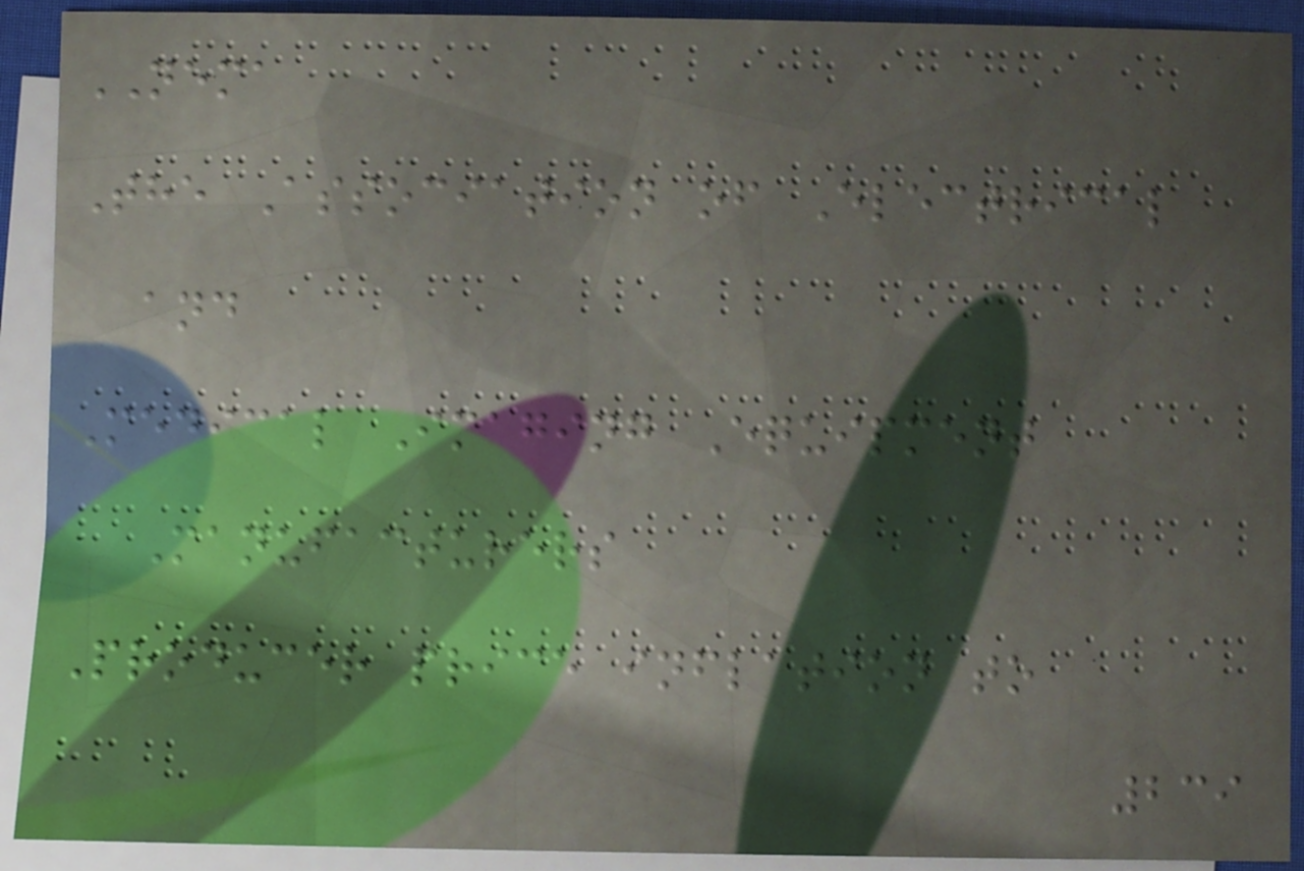NEMA
The Association of Electrical
and
Medical Imaging Equipment
Manufacturers
Producer price inflation to
239
